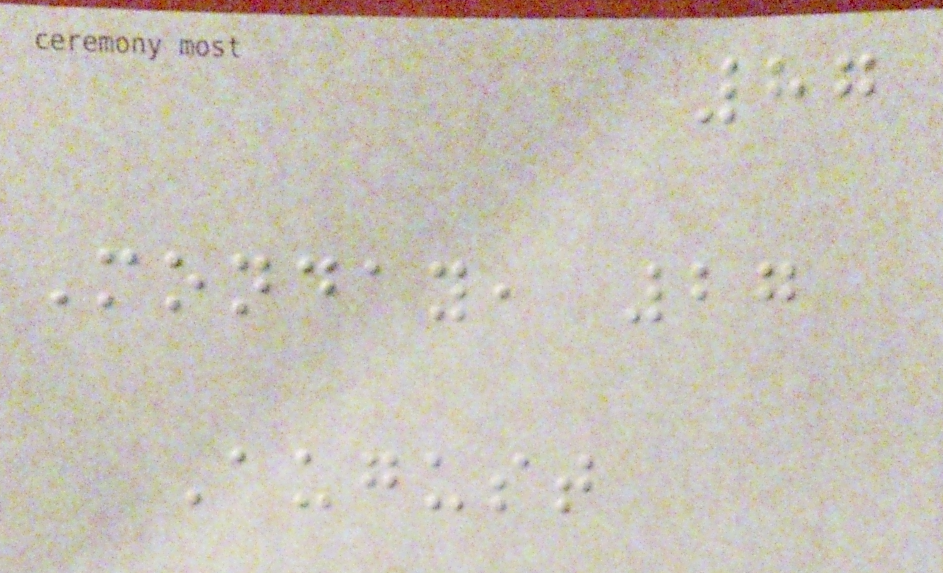87
Monday, 27
August
